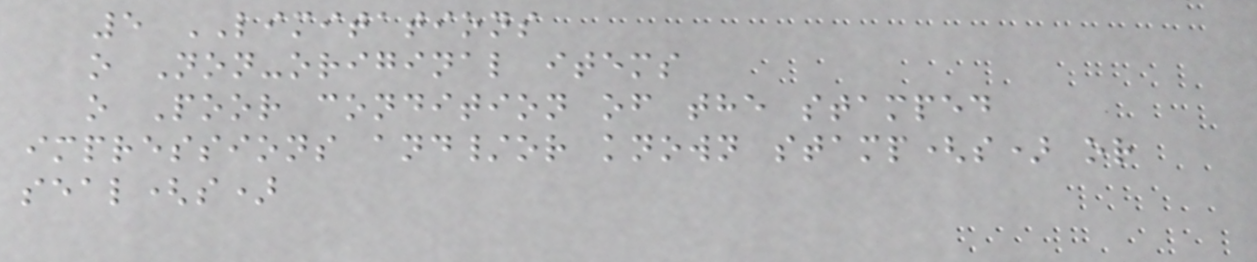5 LIMITATIONS
o Non-original items
o Poor condition of the stamped
impressions and/or known stamp(s) or
seal(s)
